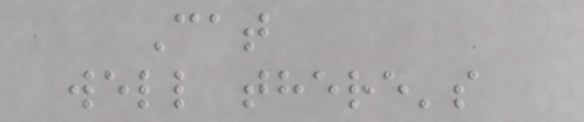Cat
well there's
